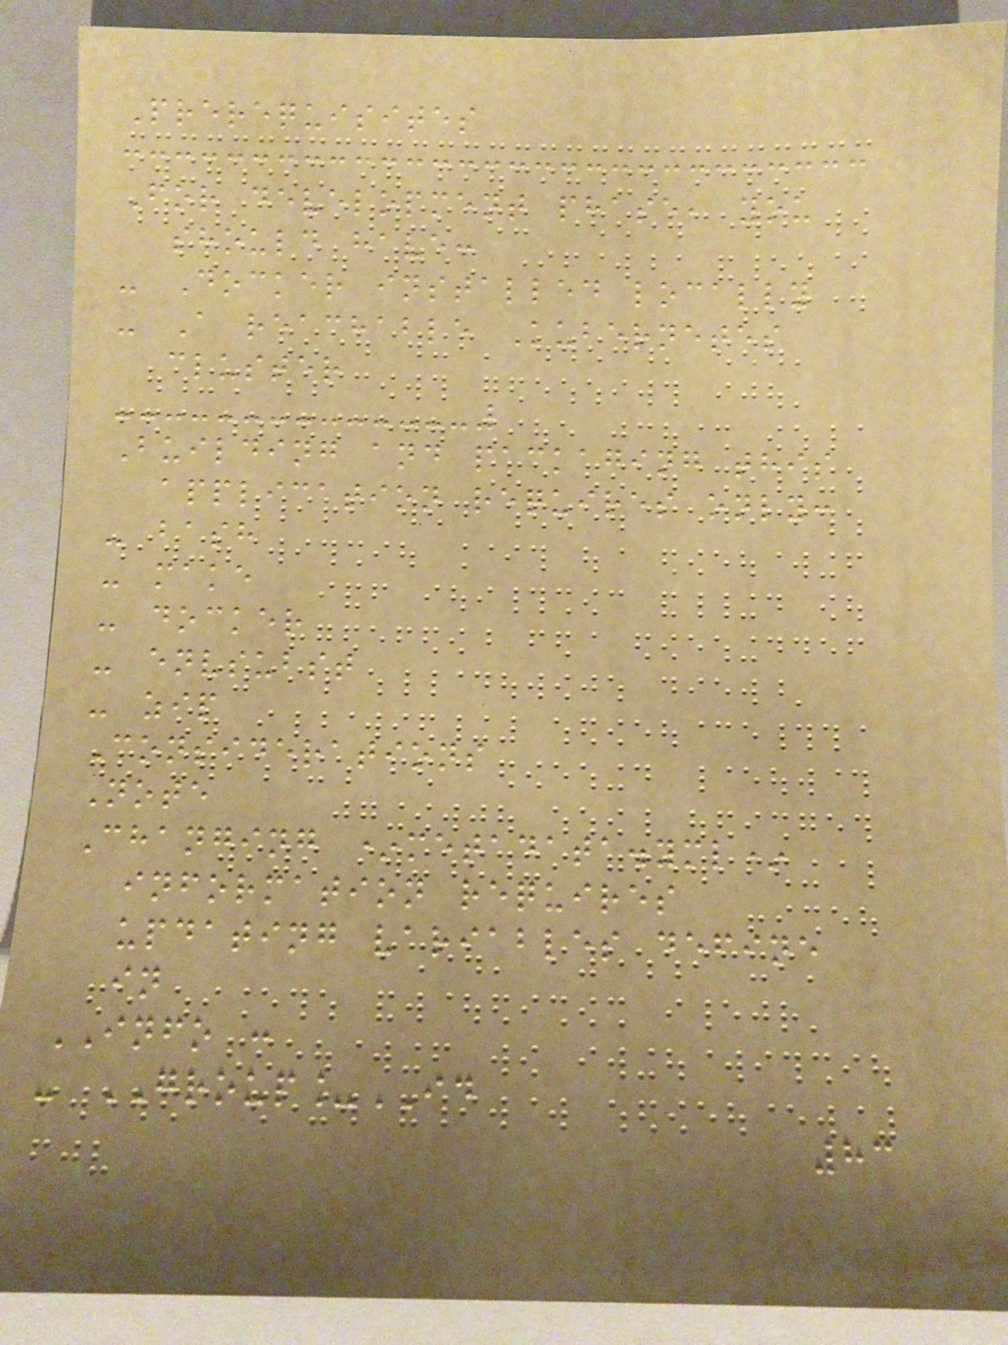Prerequisites
For development phase, you
should have:
- Docker installed locally
- A reachable Kubernetes
cluster
Building and packaging this
application requires only:
- bash
- make
- docker
- envsubst
- zip
Considerations
Note
Changing *metadata.yml*
information requires
updating variables define
in
INFO :
- GROUP_ID
83
